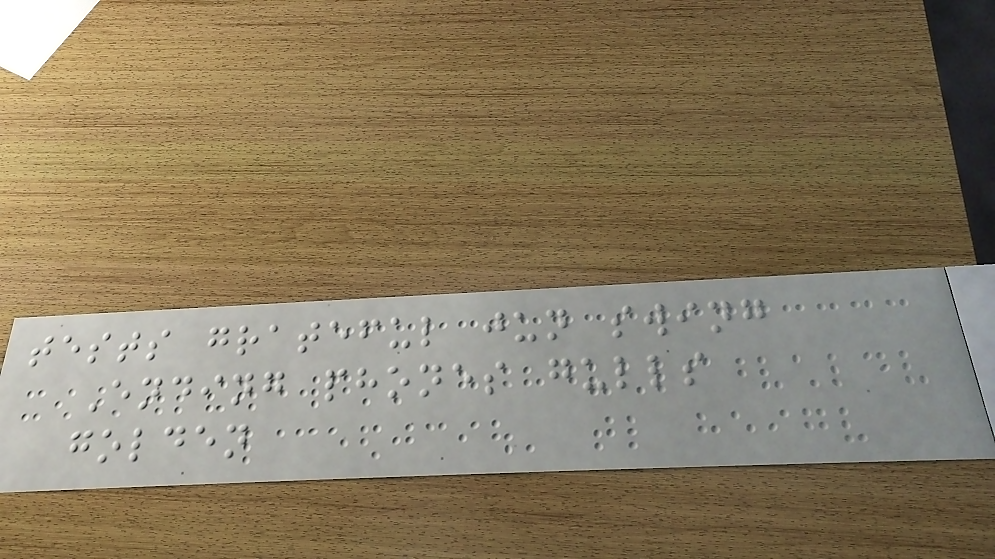tests grateful jun swing
Ending phones gulls
golden
